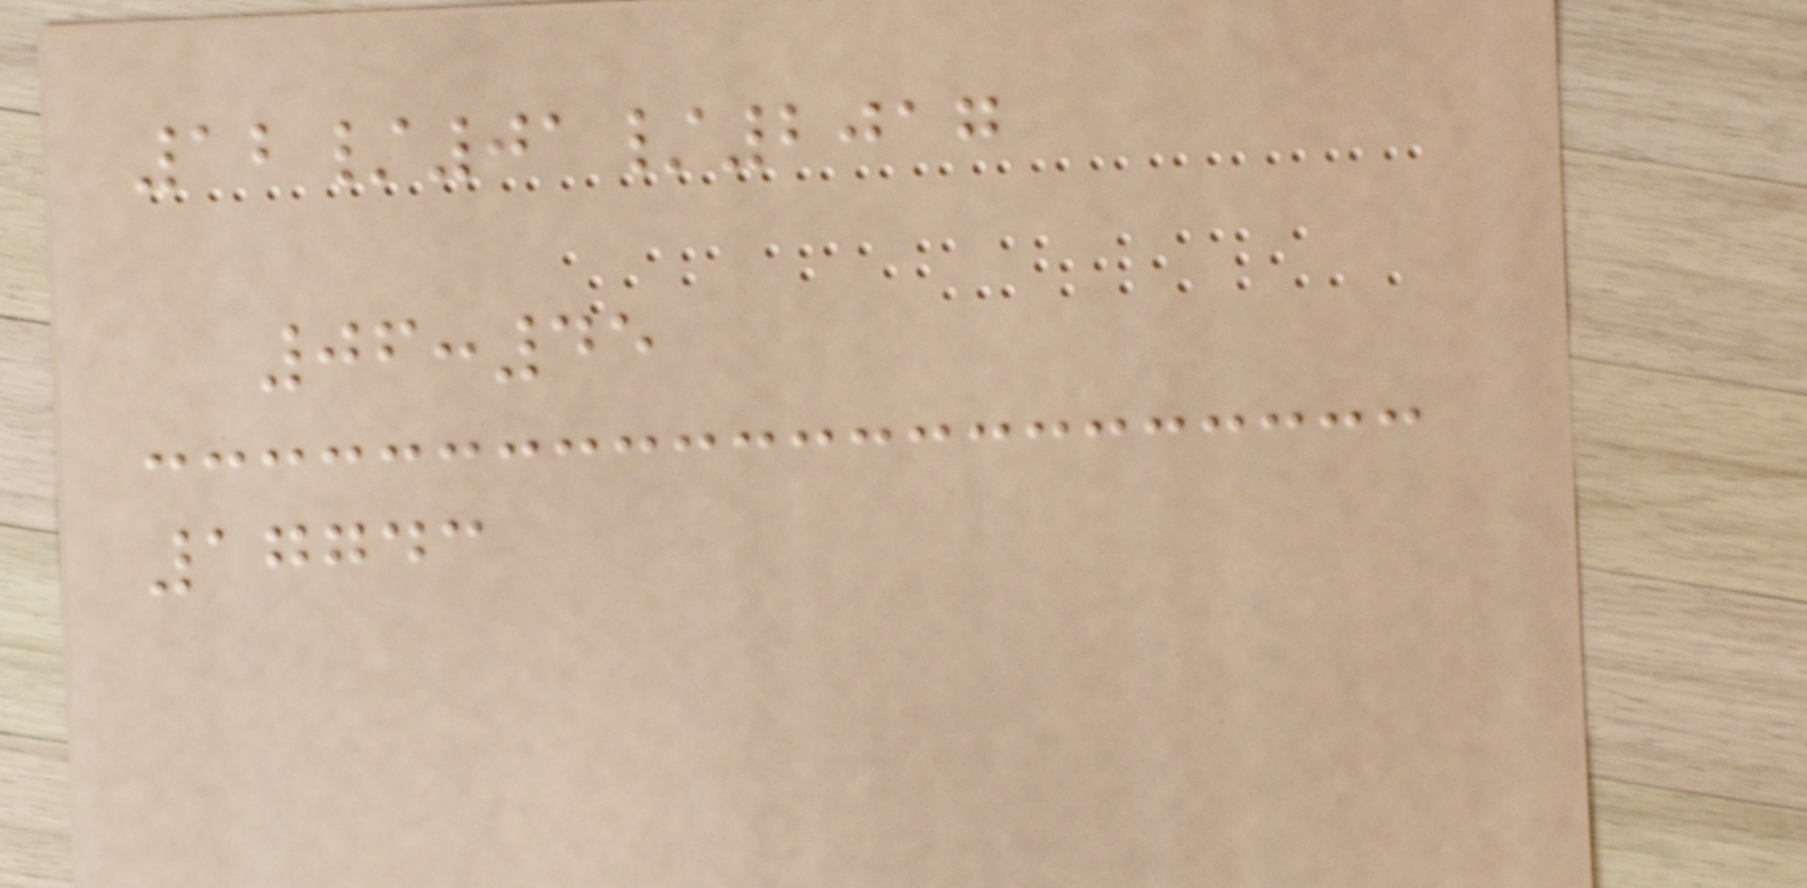12/01/2017
06:45
17743
